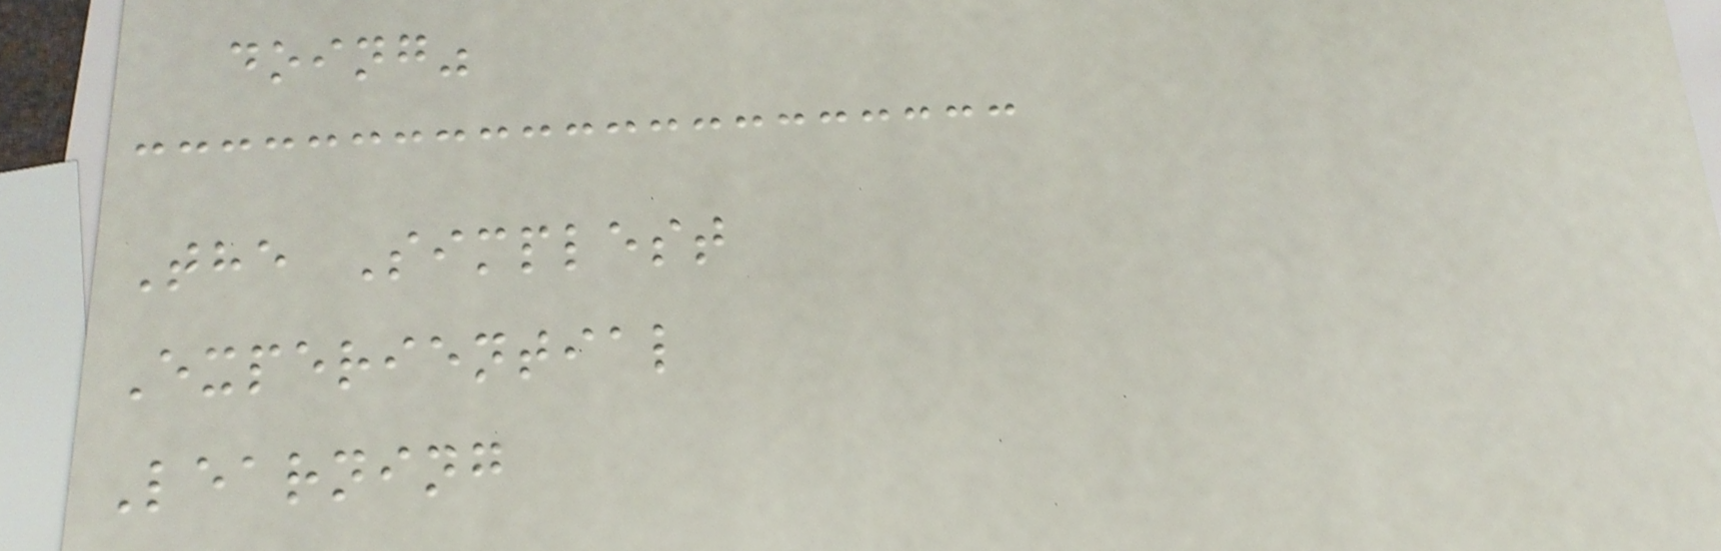doing"
The Simplest
Experiential
Learning
